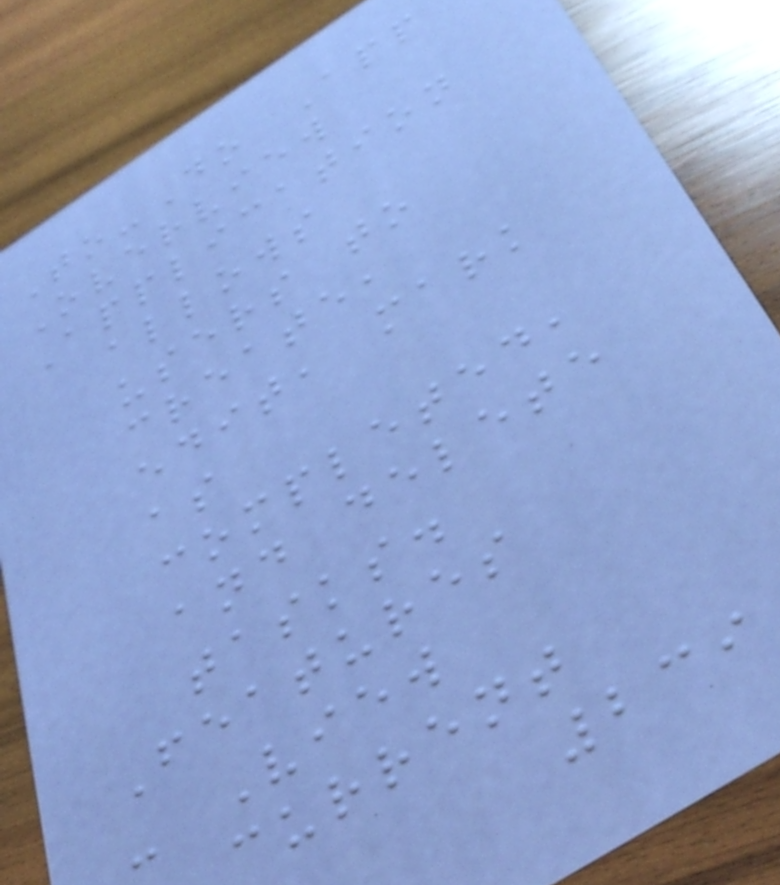To-Do App
Overview
Application
allows
users to
create,
edit, mark
as
completed,
and delete
tasks.
Features
- View
current
239
